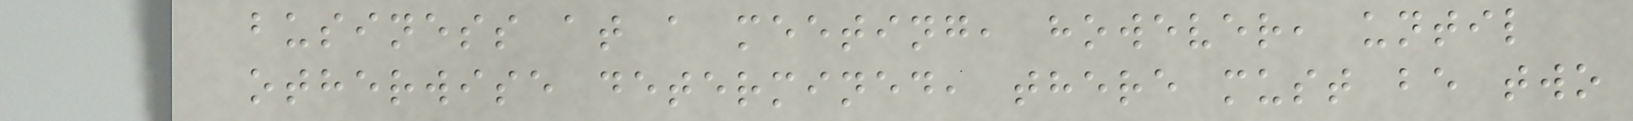business at a meeting, however, until
otherwise determined, there must be two
